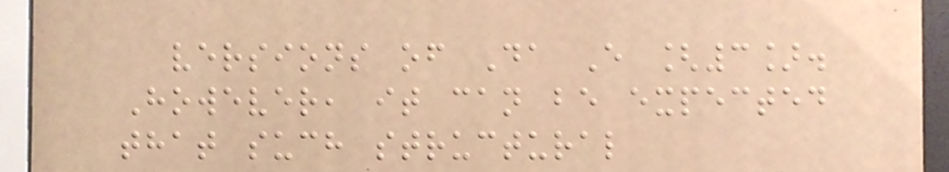versions of Da E [3].
However, it can be expected
that such structural
